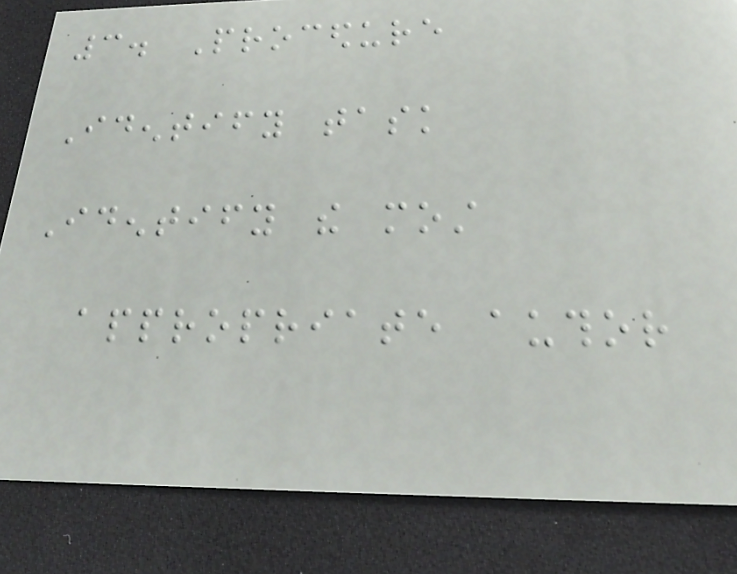3. Procedure
Identify task
Identify the most
appropriate author
